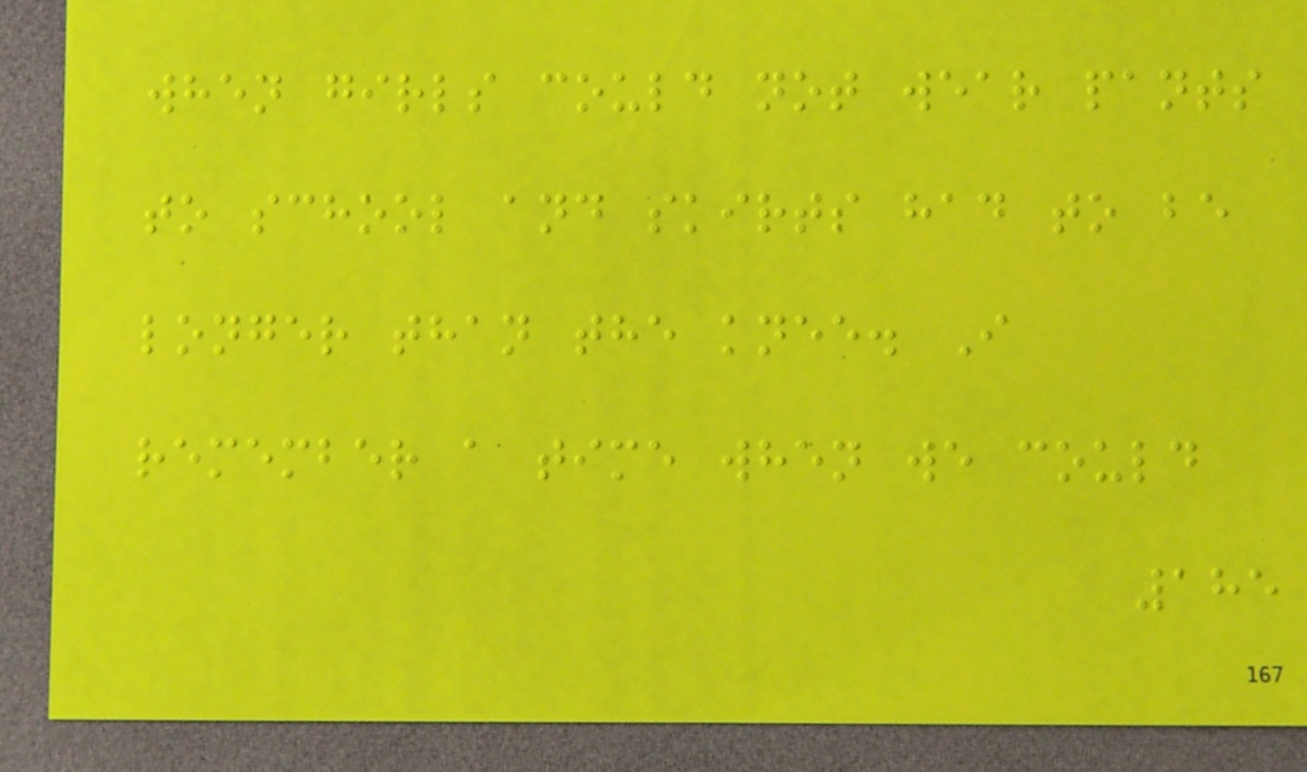when girls could not wear pants
to school and skirts had to be
longer than the knee. I
remember a time when we could
185
